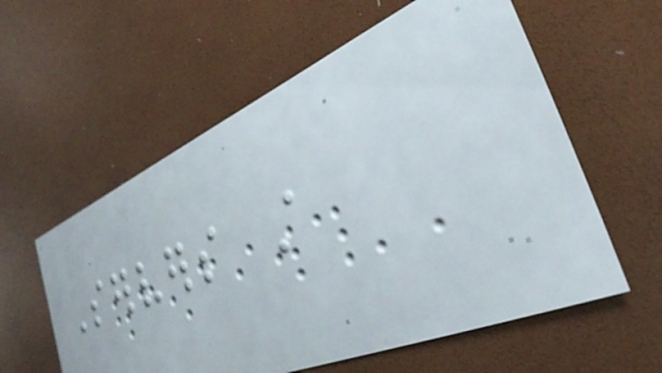Servers still
